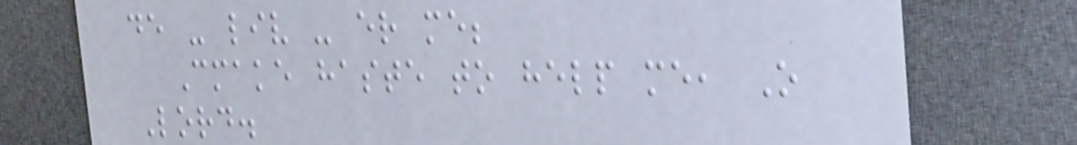de - liv - er me;
Cmake haste to help me, O
Lord.
